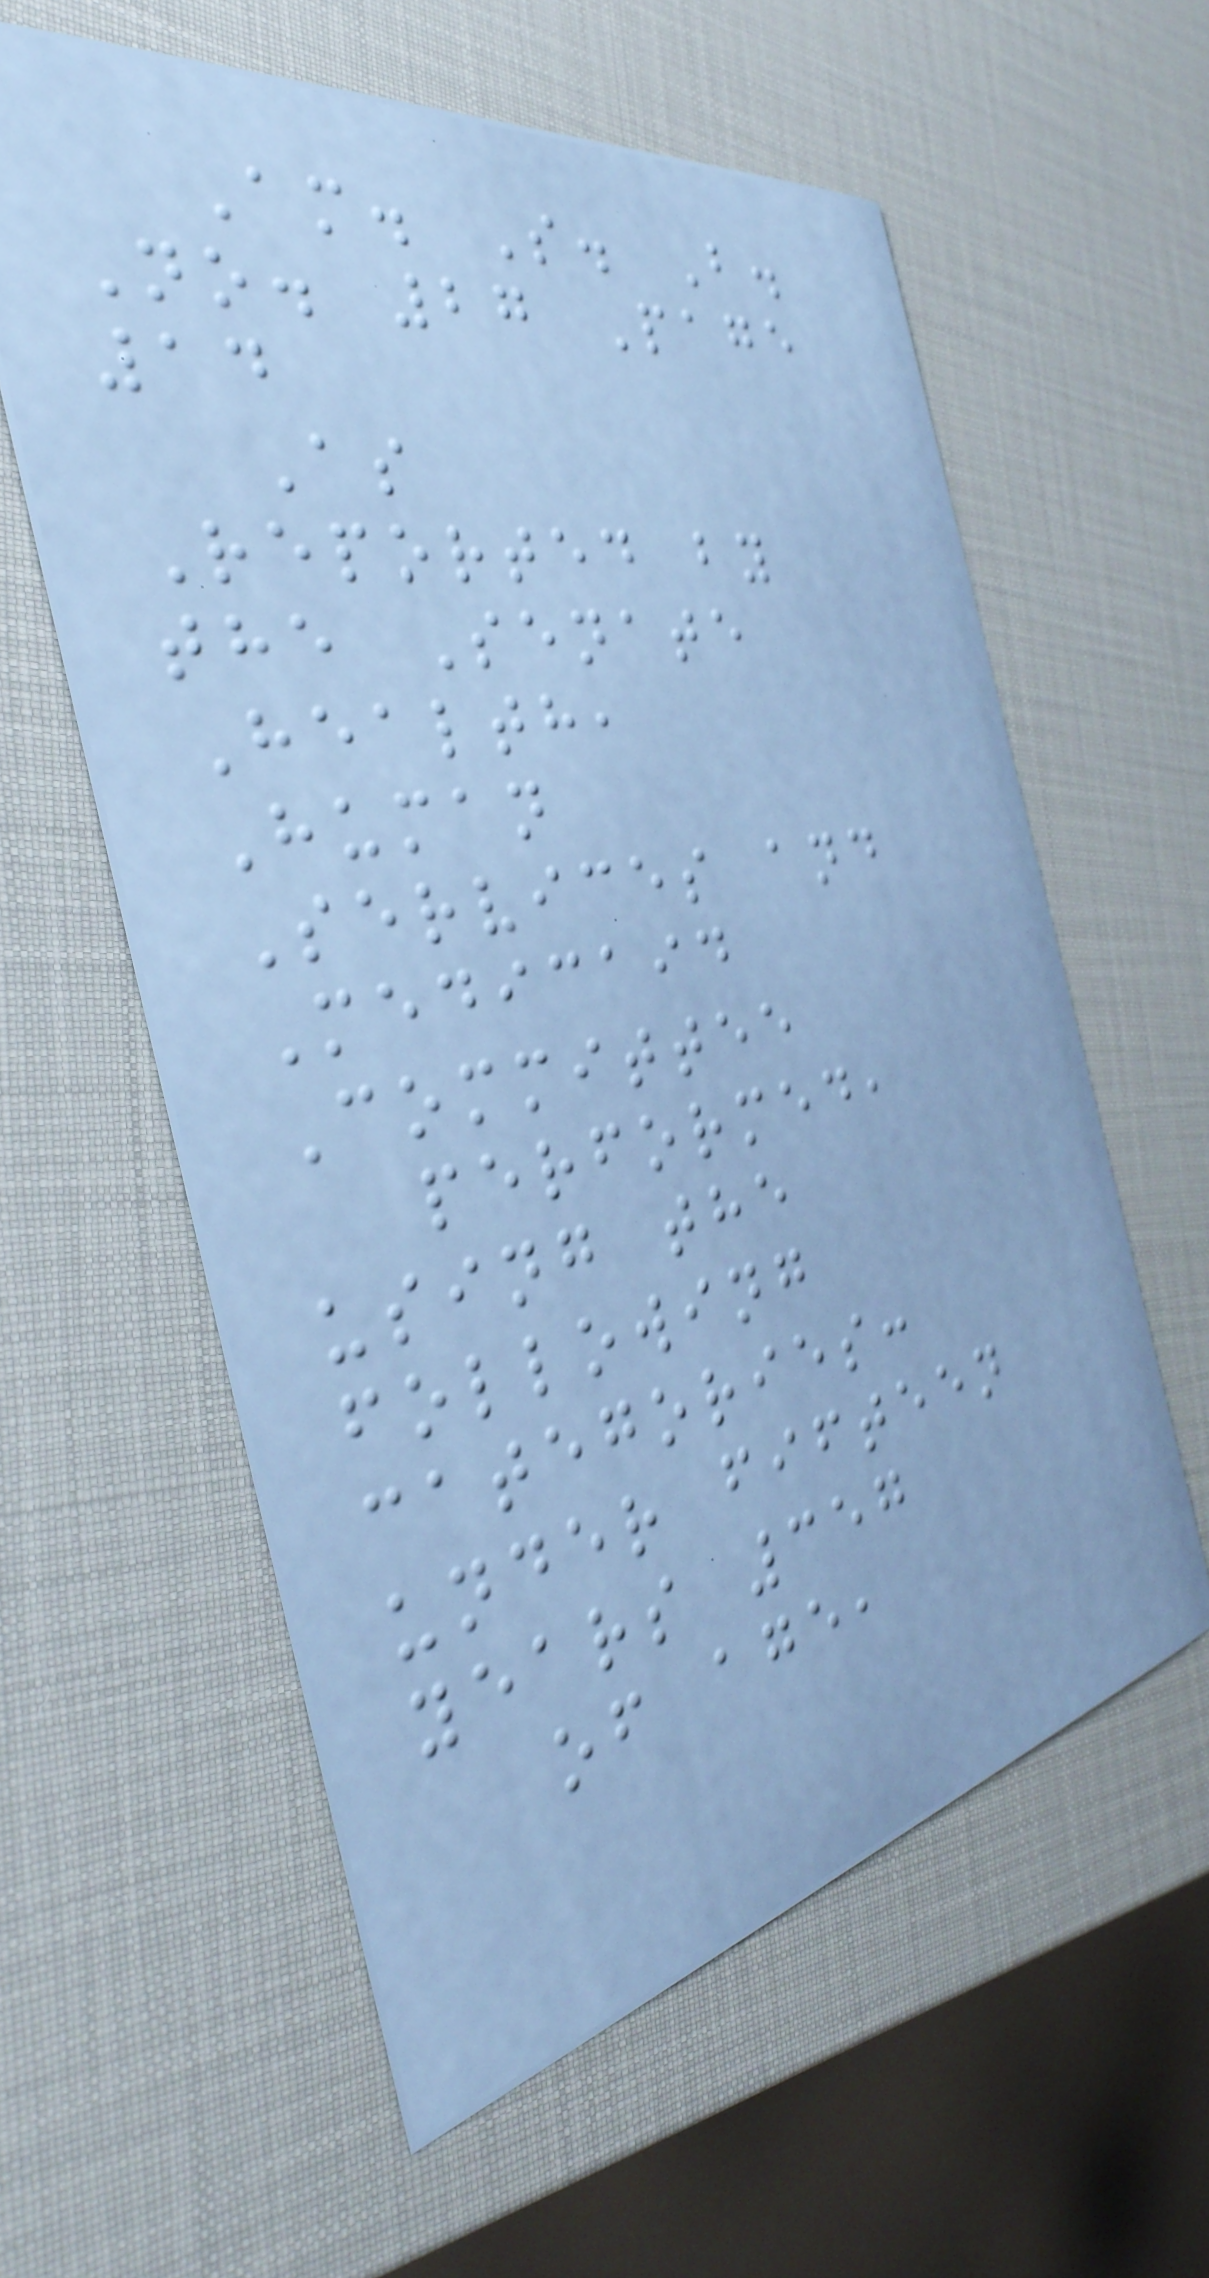Am. S. B.
No. 27 Page
14
As
Reported by
the Senate
Health,
Human
Services and
Medicaid
Committee
performed,
using the
following
categories:
under fifteen
years 357
of age,
